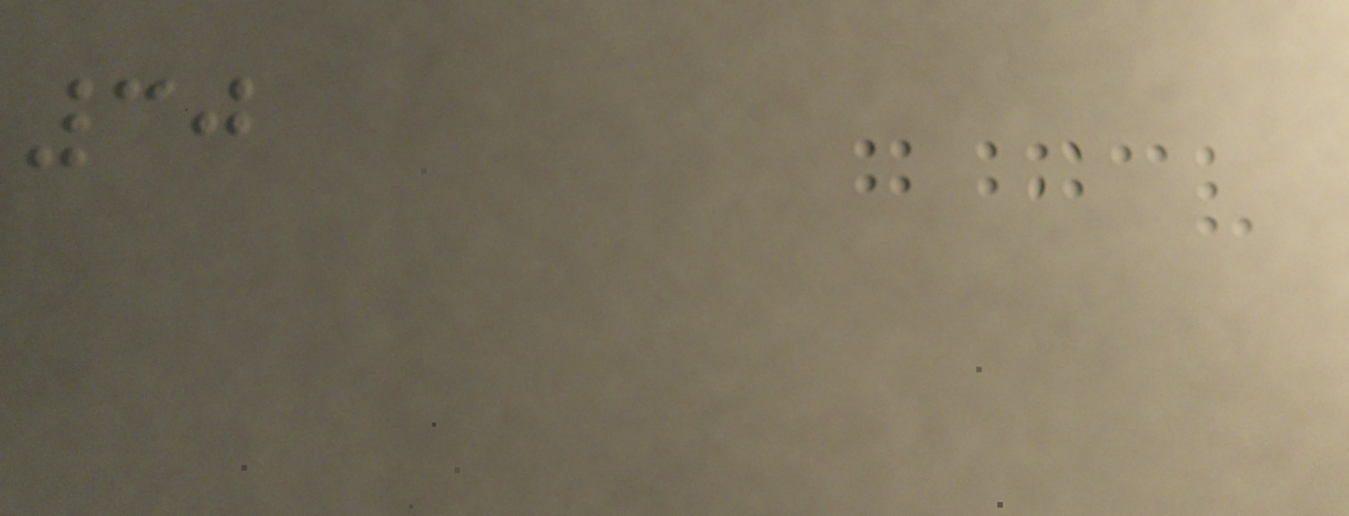30
